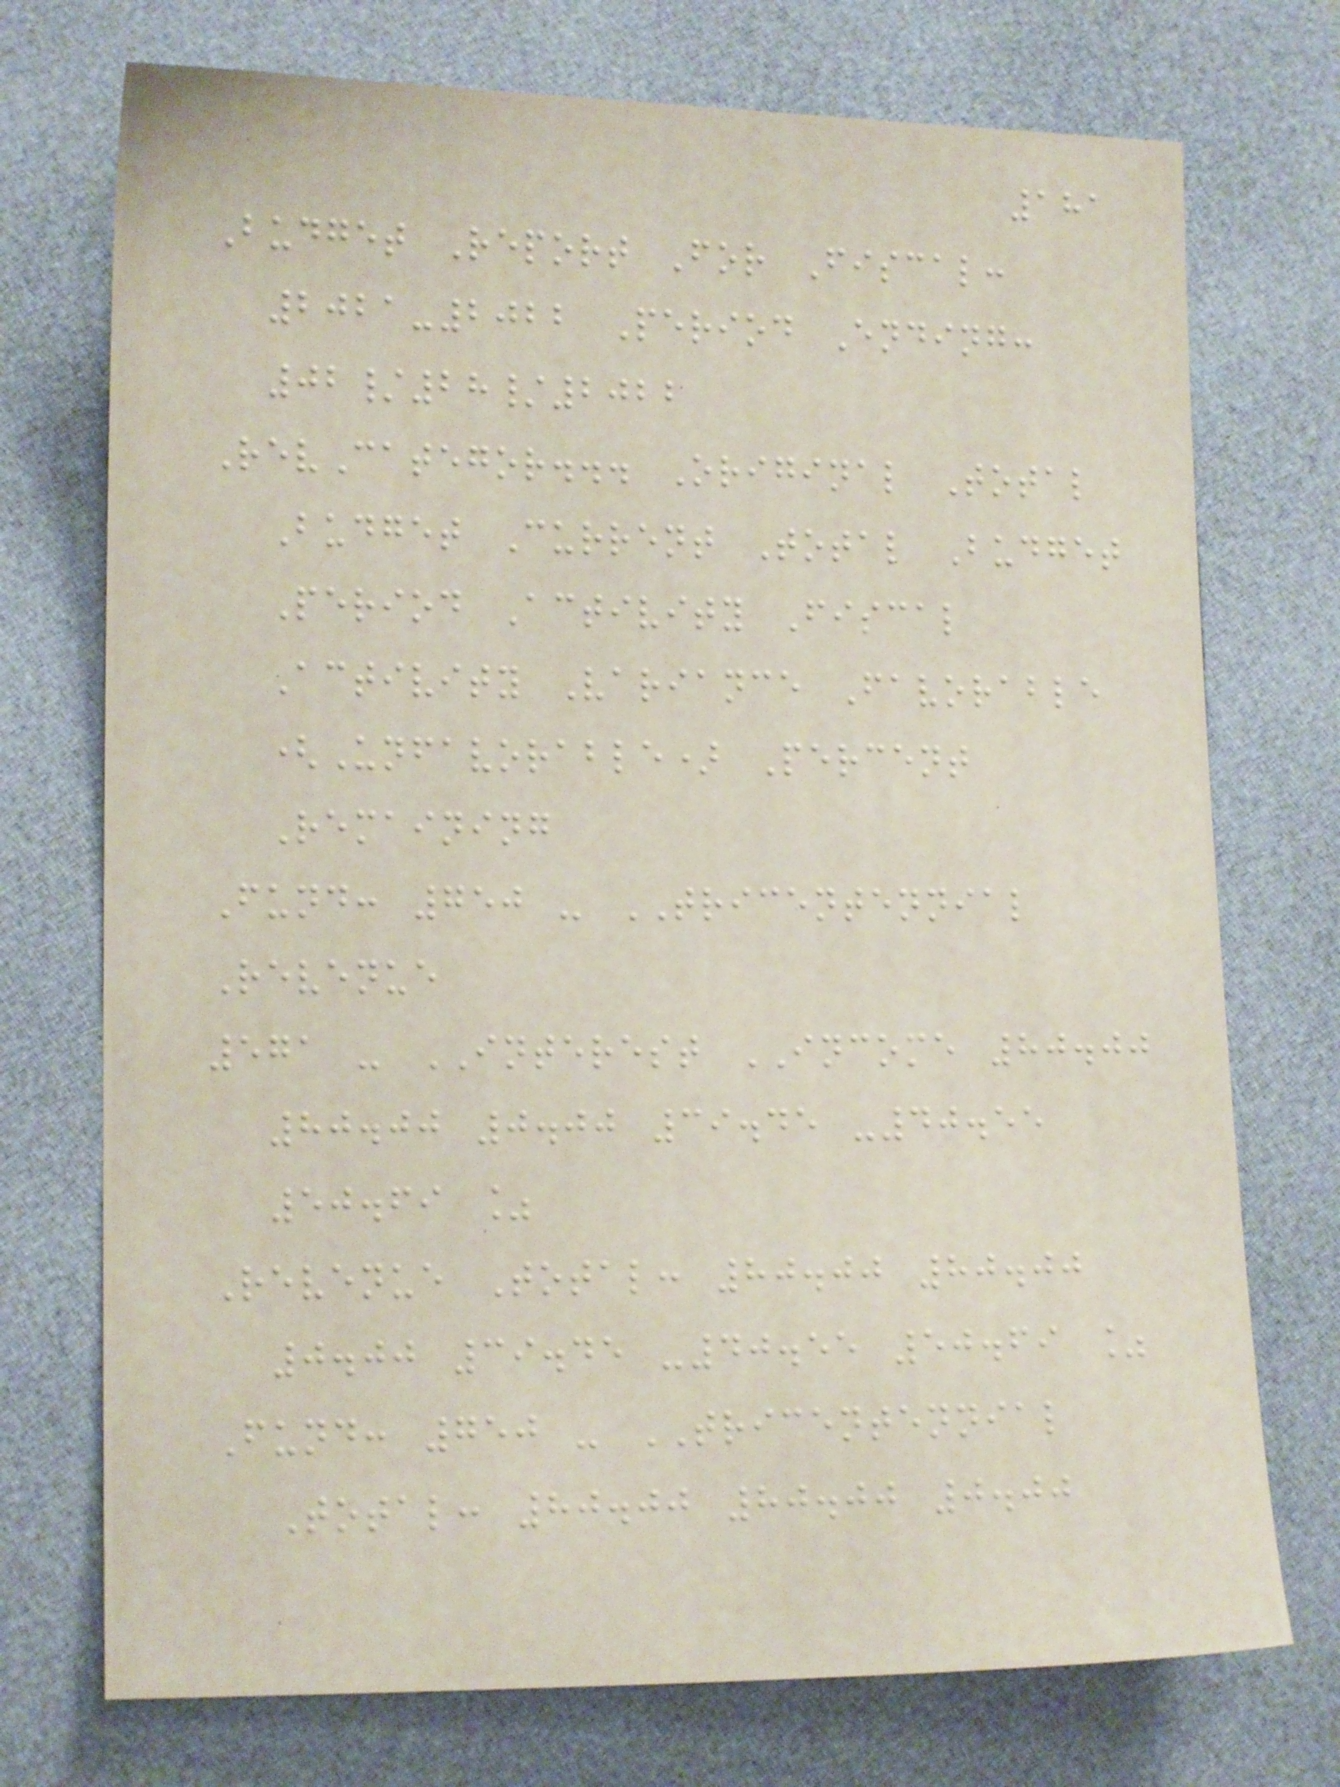181
Budget Report For Fiscal:
2021-2022 Period Ending:
02/28/2022
RevCategor... Original Total
Budget Current Total Budget
Period Activity Fiscal
Activity Variance Favorable
(Unfavorable) Percent
Remaining
Fund: 750 - TRICENTENNIAL
Revenue
571 - INTEREST INCOME 80.00
80.00 0.00 39.45 -40.55
50.69 %
Revenue Total: 80.00 80.00
0.00 39.45 -40.55 50.69 %
Fund: 750 - TRICENTENNIAL
Total: 80.00 80.00 0.00
